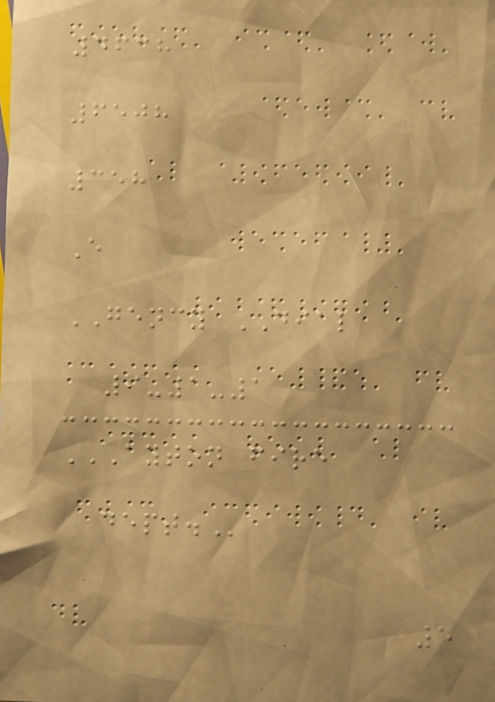4638
6508
358
E
GENCY DIAL
9-1-1
AYTON FIRE
DEPT.
5
